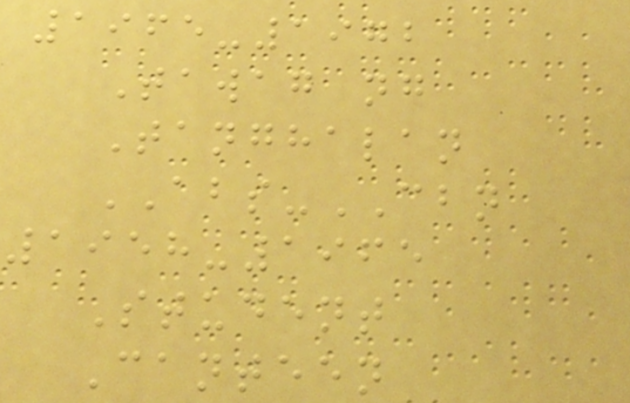1965-1972
Tawag ng
Tanghalan
ABS-CBN
1958-1965
Student
Canteen
